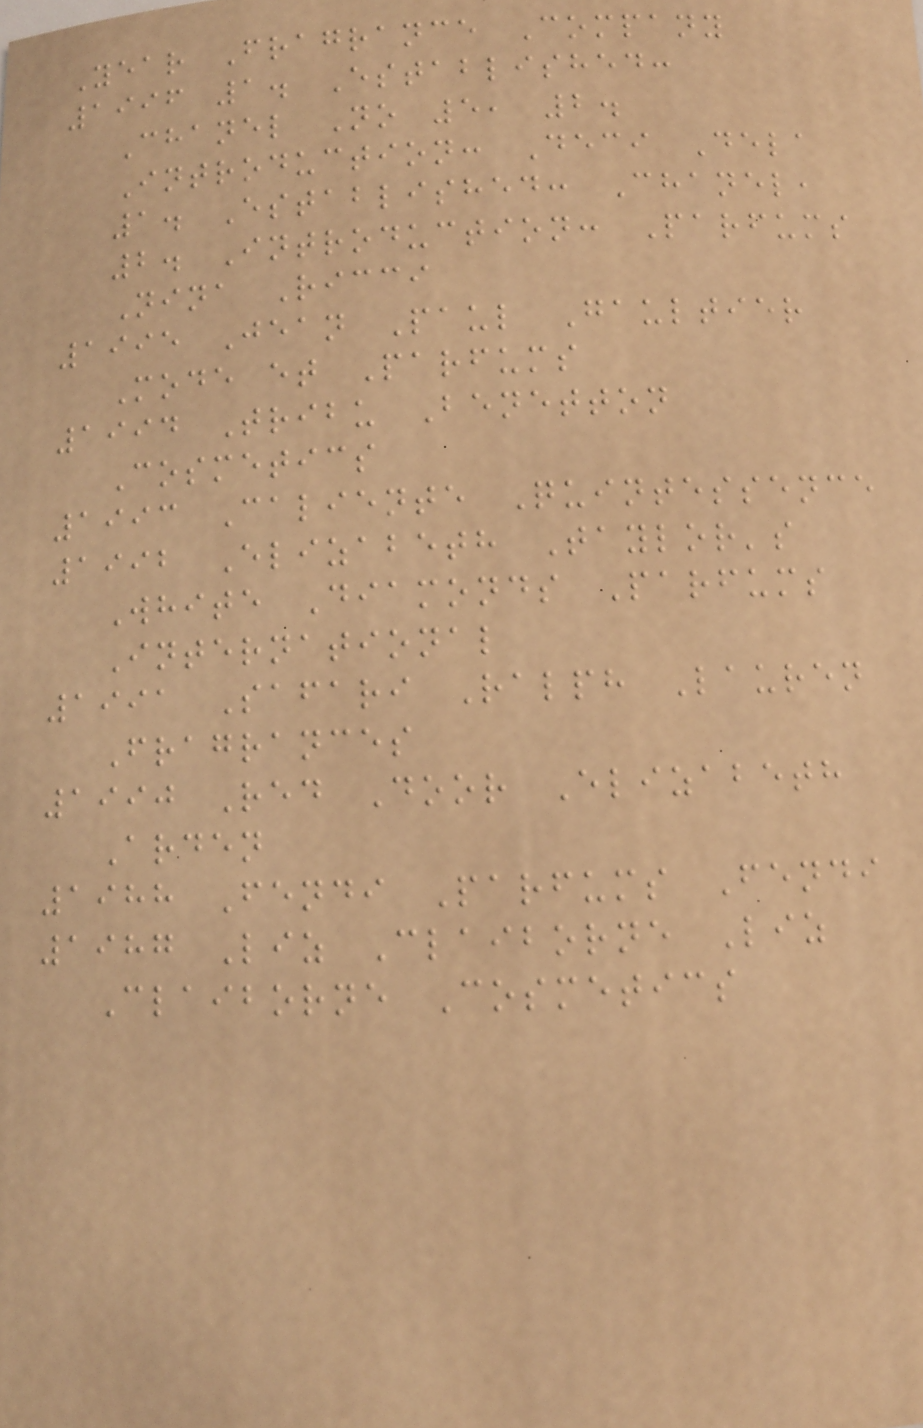Year Fragrance Company
1996 1. Established:
Chanel No 5, 2.
Introduction: Deci Dela
1. Established: Chanel,
2. Introduction: Parfums
Nina Ricci
1995 Jean Paul Gaultier
Mode et Parfums
1994 Tribu Benetton
Cosmetics
1993 Caliente Quintessence
1992 Elizabeth Taylor's
White Diamonds Parfums
International
1991 Safari Ralph Lauren
Fragrances
1990 Red Door Elizabeth
Arden
1988 Fendi Parfums Fendi
1987 Liz Claiborne Liz
Claiborne Cosmetics
